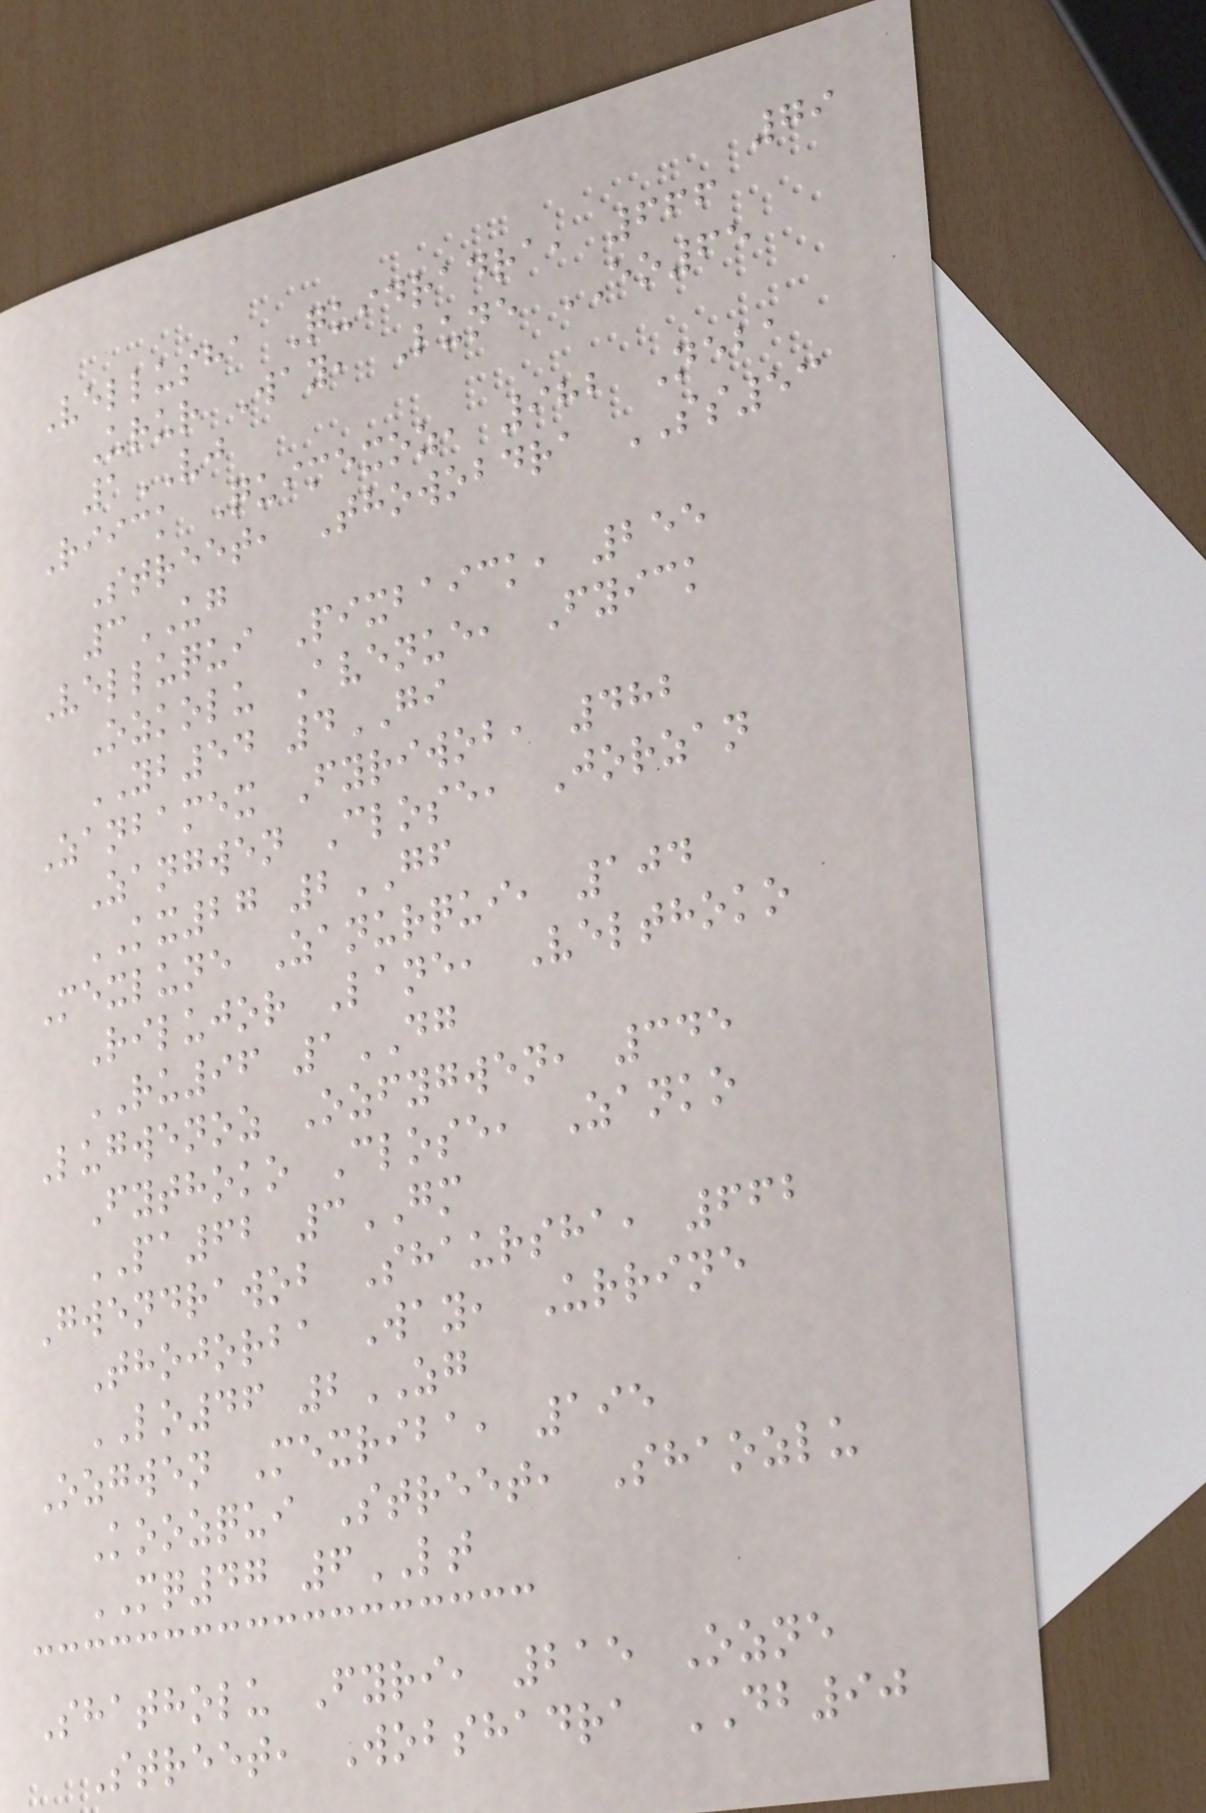79
Vellusha Quidradra, 666
Urur Way, Lune EO65
1VJ
Riick Quimexoz, 982 Neba
Street, Thowobdra SS53
3UG
Velluqui Pixbaick, 255
Ozkolu Avenue, Fyick
YB54 4GI
Zanbamex Fyriwob, 482
Zangwen Close, Jorzan
KX27 2GF
Mexlune Zanurqui, 104
Rilujor Lane, Velthoko
RU96 1DG
Lugwenoz Ozfygwen, 345
Fythoko Close, Zanko
PA62 3GM
Gwendrawob Shaursha, 662
Thojorba Way, Urrine
LO46 2ZG
Ozgwen Mexriba, 195
Koozqui Street, Shaozlu
MQ47 6LT
Shatholu Fyri, 215 Ozne
Street, Wobshadra DB90
